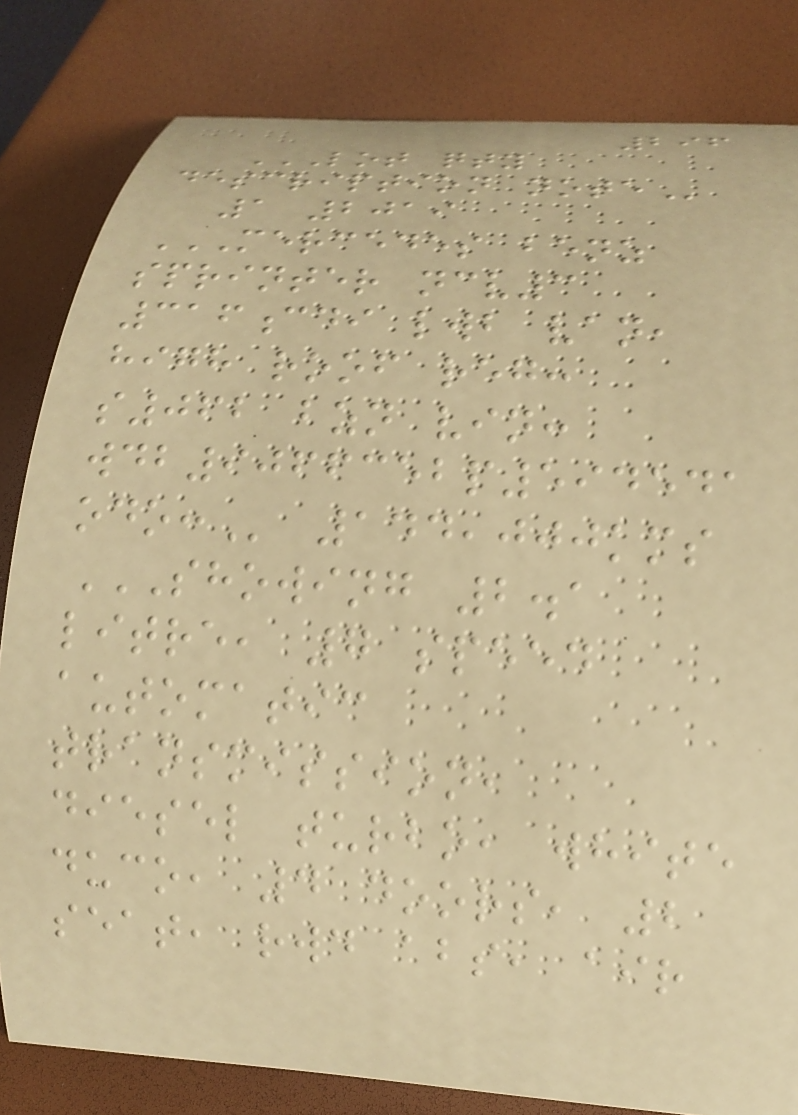296
LOT QTY
DESCRIPTION NOTE
1 2019
MERCEDES BENZ
SPRINTER NCV3
316CDI LWB VAN,
HIGH ROOF REG:
S062 BZN VIN:
WDB9066352P594541
ODO: 144,000kms
SHOWING 2.1
LITRE, 7 SPEED
AUTOMATIC
TRANSMISSION,
DIESEL TURBO, WHITE
DUCO, 4 DOORS, 2
SEAT, RWD ABS, AIR
